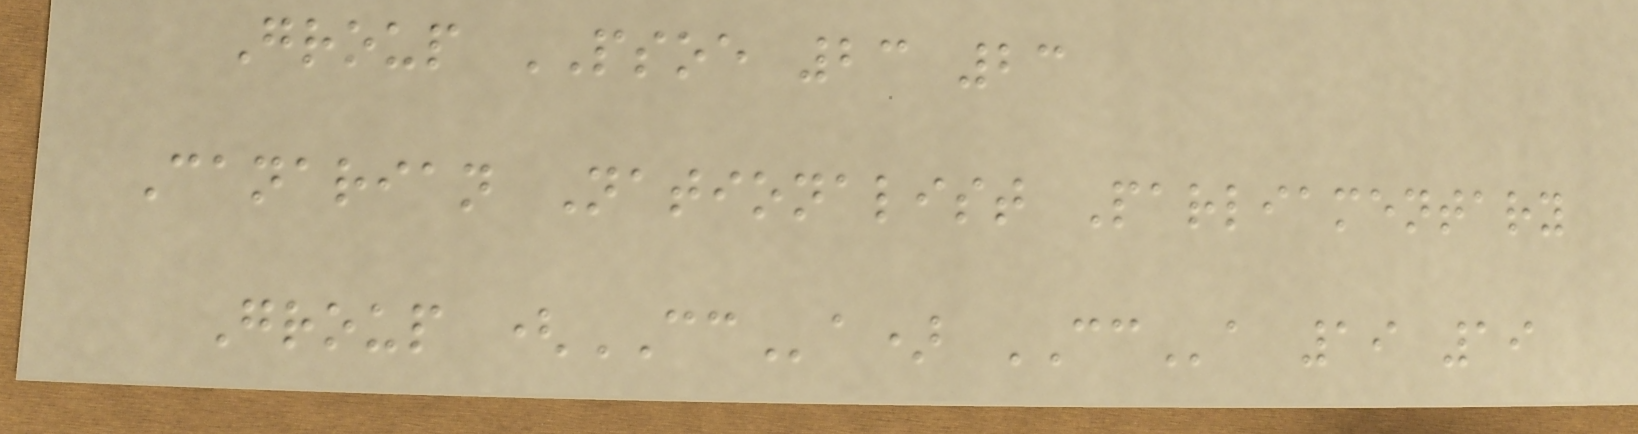Group PSOE 23 23
Canarian Nationalist Parliamentary
Group (CCa) CCa 19 19
